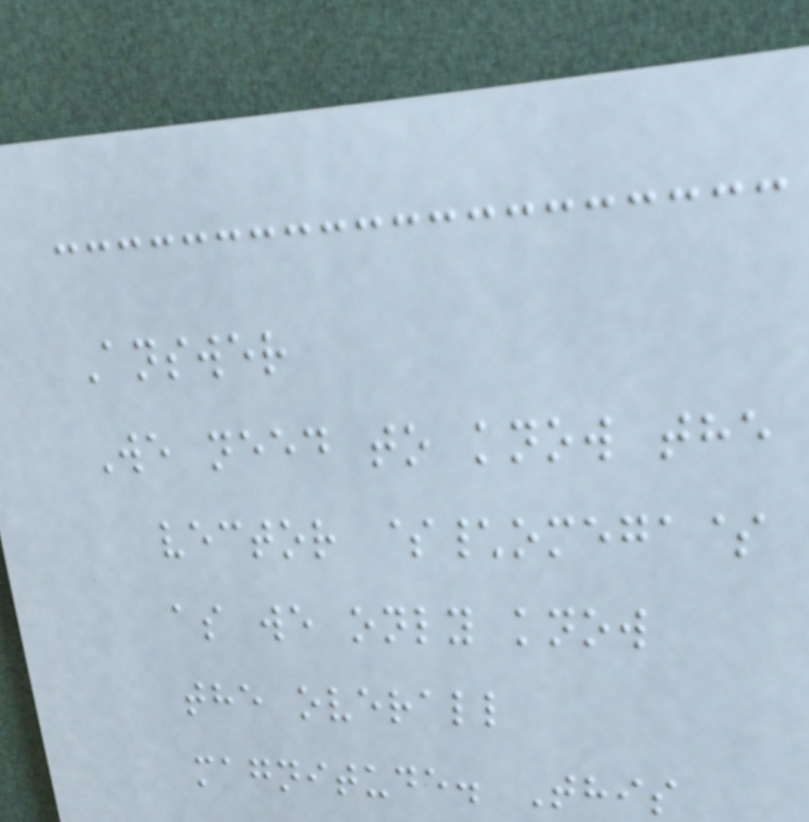Answer
We need to know the
vector $\omega$
as we only know
the overall
magnitude. This
